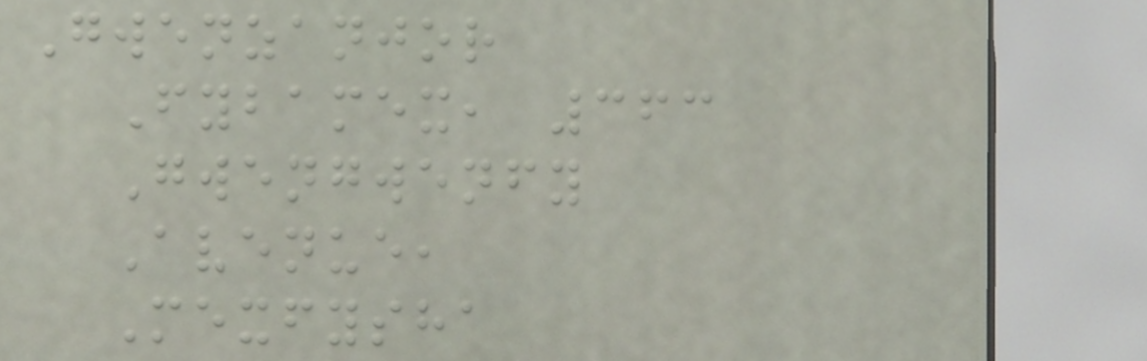Gwenzanjor
Fybamex, 363
Gwengwenfy
Avenue,
Mexfysha
